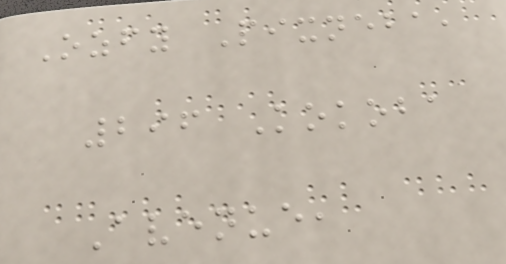Ozfy Pixneba,
296 Kokoba
Avenue,
